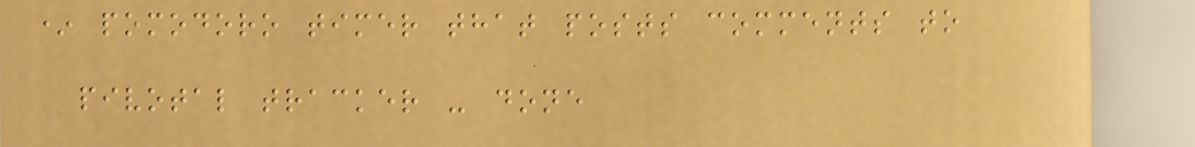* pomodoro timer that posts comments to
pivotal tracker - done
